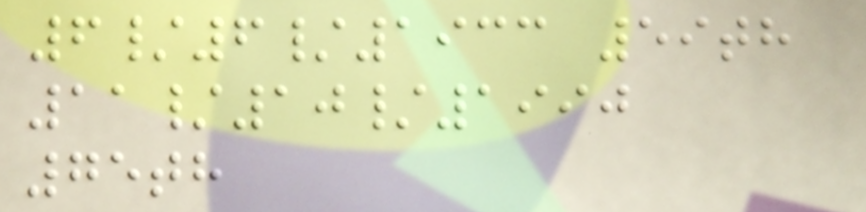6/6/1933 59th
11/10/1990
75th
